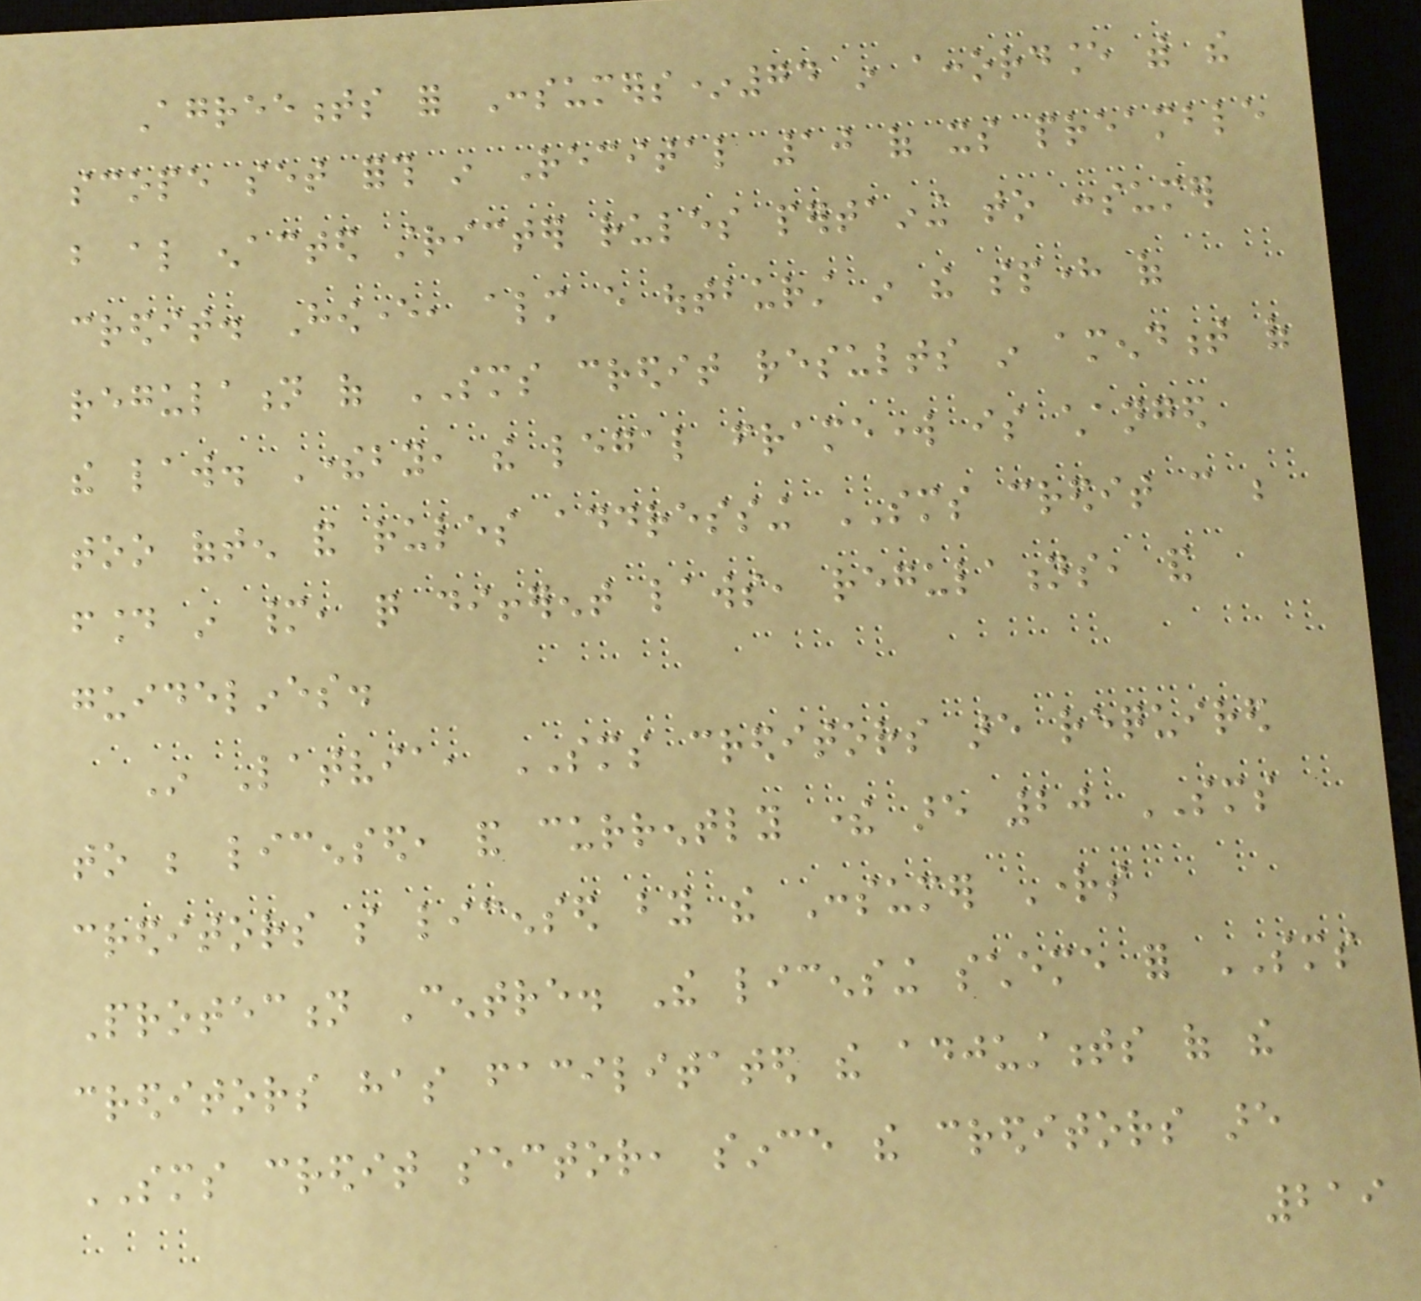Agreements for Consumers*74 in accordance with the
scope set forth in Recital 10 of its preamble
but also enacted stricter rules pertaining to consumer
credit. However, almost every outburst in the sphere of
regulation of SMS credit results in amendment of
the law. Thereby, the legal framework is changed
too often and rules addressing SMS credit can be
found in many, quite different laws, regulations, and
guidelines.
In Latvia, SMS creditors are required
to be licensed, and currently there are 20 SMS
creditors so licensed by the Consumer Rights
Protection Centre. The licensing scheme for SMS
creditors has facilitated the adjustments of the
SMS credit sector, since the creditors are
219
